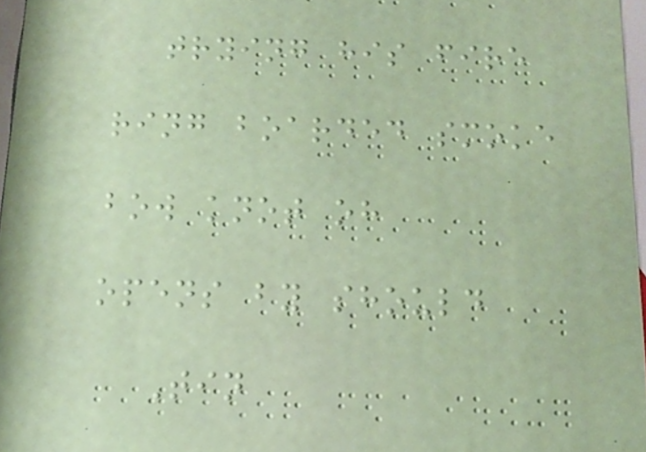trying his fire
ring boarded smoke
bow knot oh
opens by should
Tin
